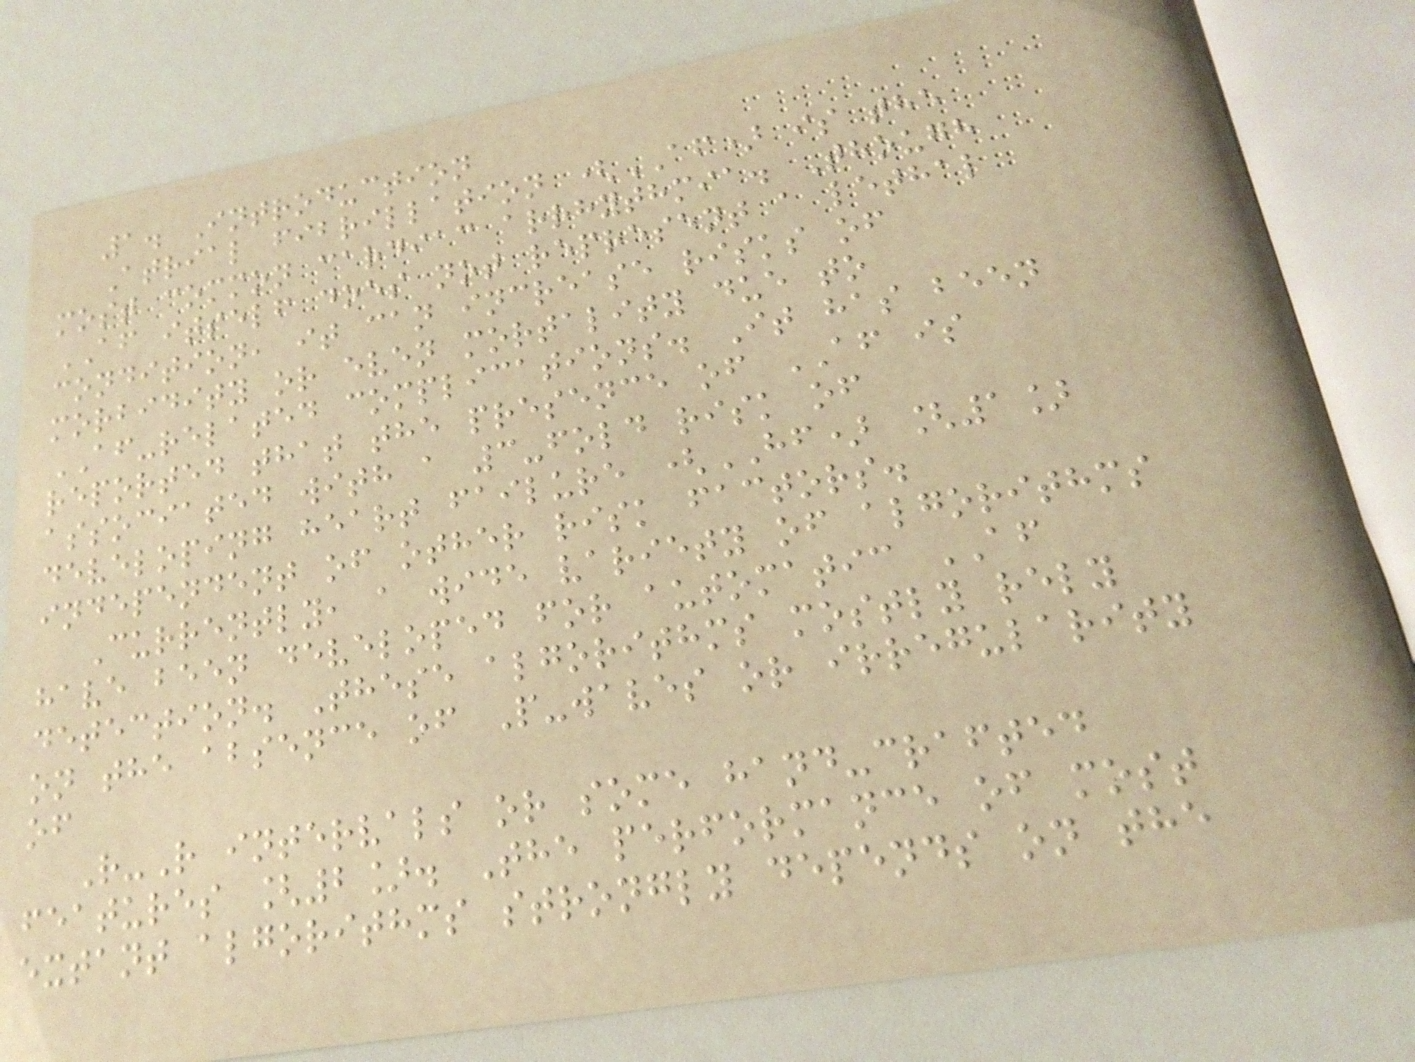1. Introduction
Atrial fibrillation (AF) is the
most common cardiac arrhythmia. Though
AF itself does not represent a lethal
condition, it can increase risks of
morbidity or even mortality due to
AF-related complications. It has been
reported that the presence of AF is
associated with a 3-fold risk of
developing heart failure (HF) [1]
independent of other risk factors.
Currently, a wide variety of algorithms
have been developed for automatic AF
detection. These algorithms mostly rely
on the absence of P-waves or irregularity
of
R-R intervals or some hand-crafted
features [2]. The performance of most
extant algorithms strongly depends on the
